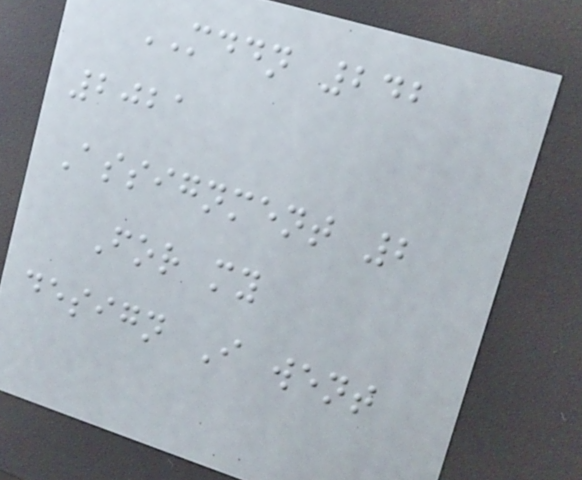MDDN 242
2021
Assignment 2
For my
design I went
